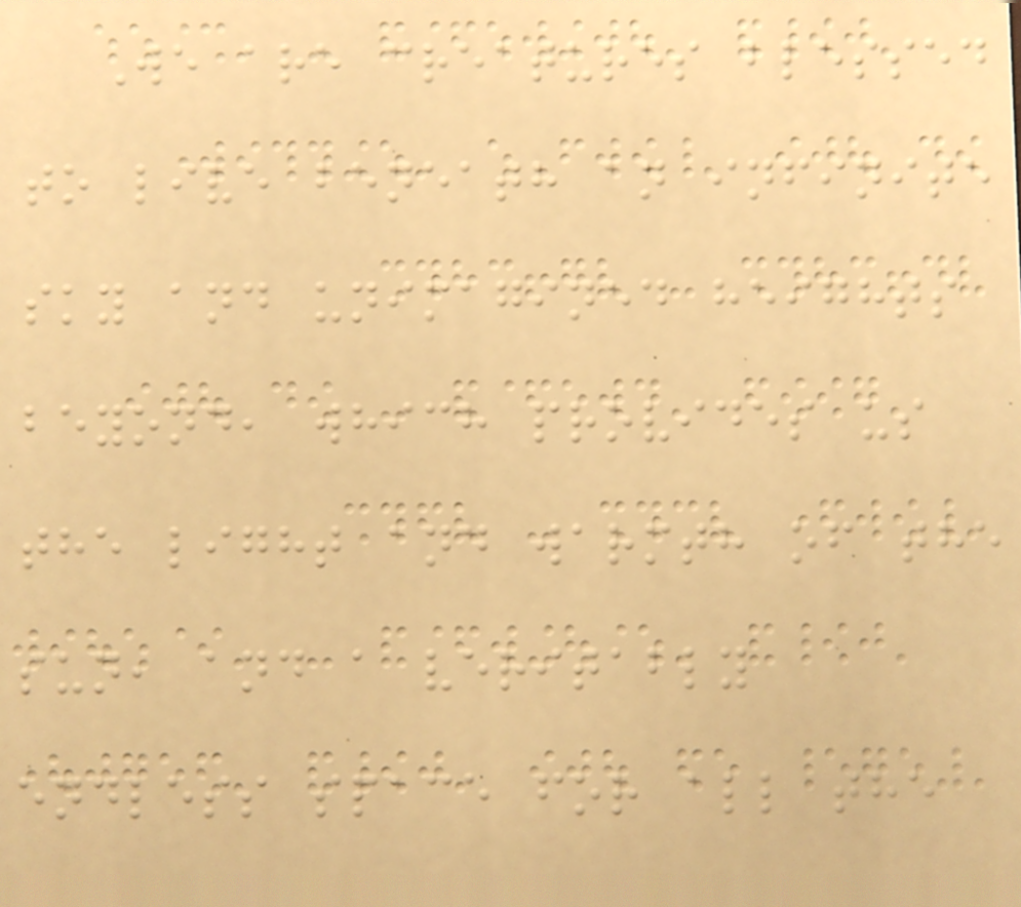We are creatures blessed
to live beneath an infinite
sky and unimagined heights
beyond, which provides us
the light and warmth of the
sun, and a veritably
endless space for all the
